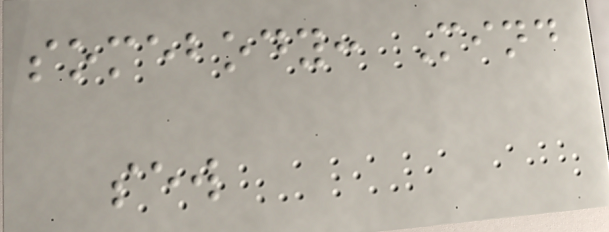somebody: Mind
sew
